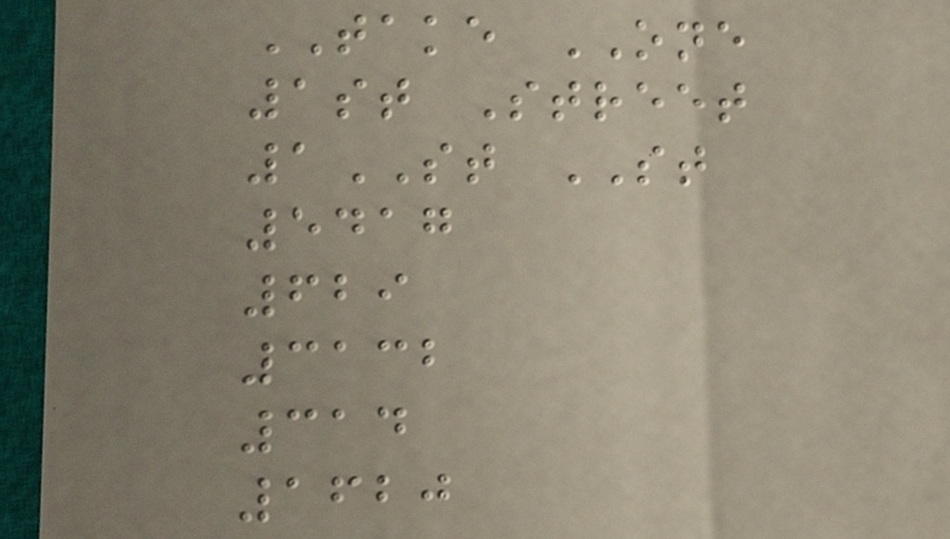TAKE ONE
1st Street
1ST ST
5417
629
3132
314
1620
